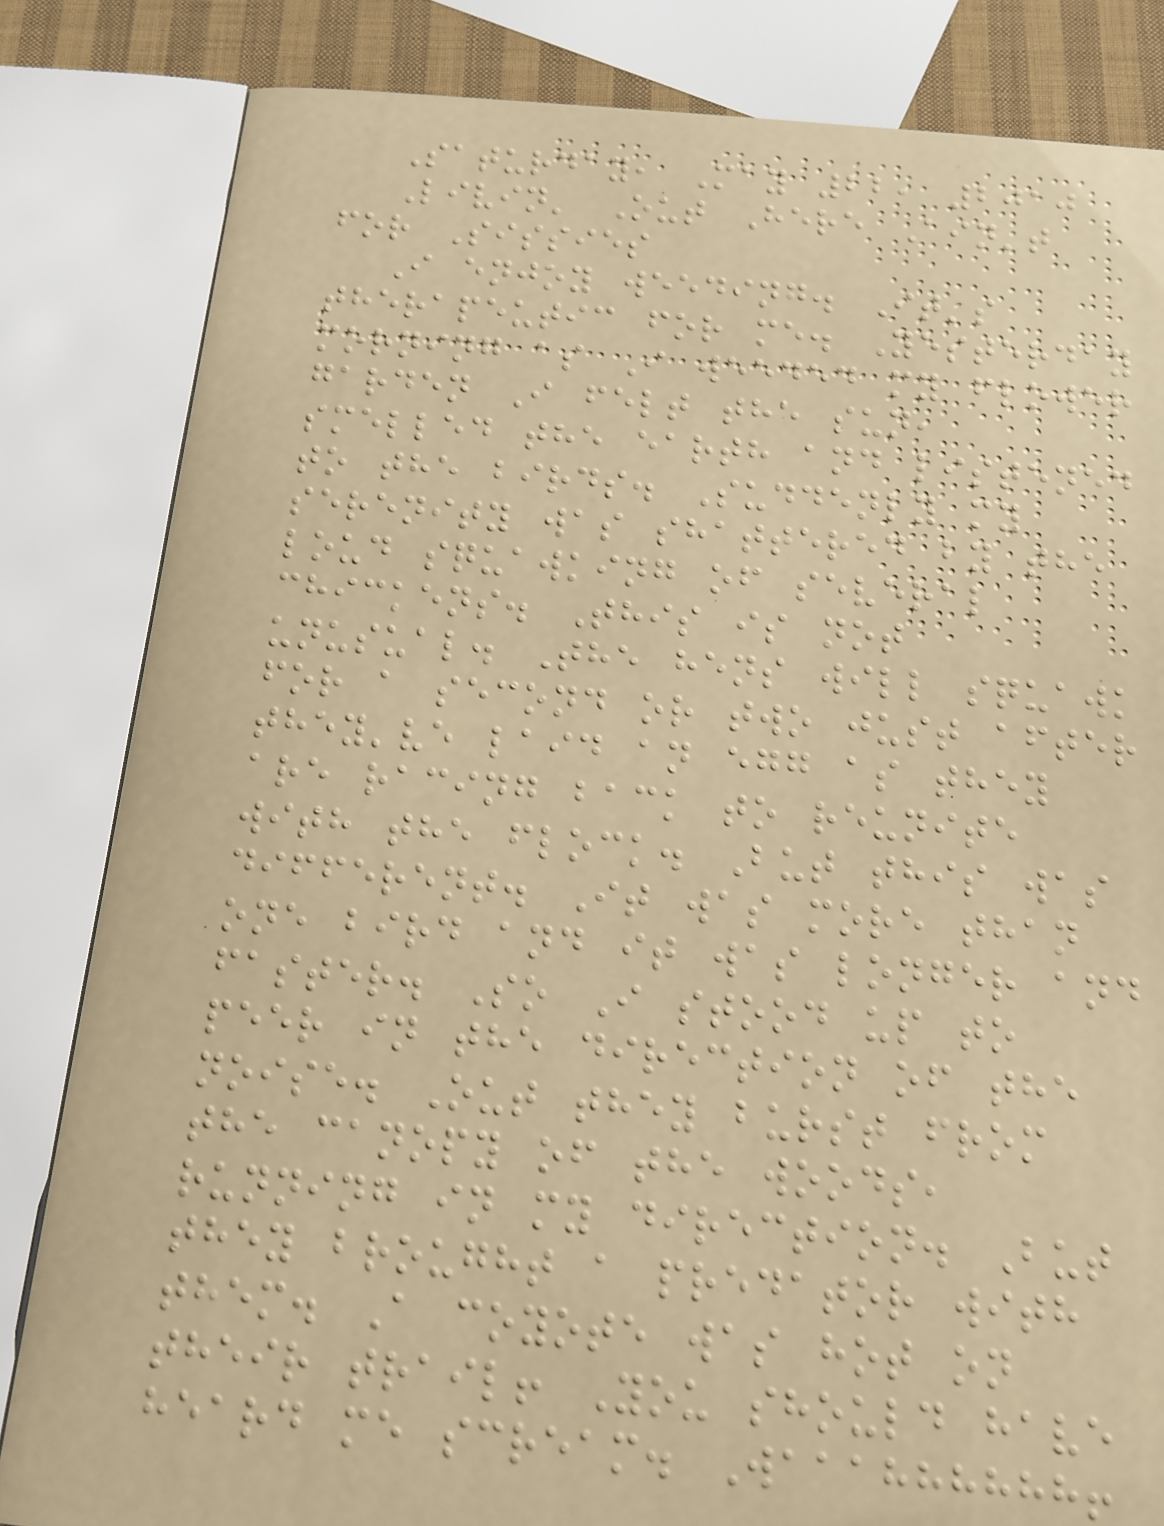Saturday, May 22, 2010
Livin' Out Here Ain't
for Sissies
I enjoy weeding. It's
therapeutic for me. Yesterday
morning as I weeded my flower
garden I felt the sun,
smelled the earth and listened
to the birds. Suddenly my
serenity was shattered by the
loud squawking of several
chickens. This is not
unusual. The hens will squawk
for a second or two just after
they've laid an egg as they
are racing back to reunite
with the flock. But this was
different. It was more than
one bird and it was longer and
faster. So I stood up to
peer in the direction of the
noise. Out they burst from
the canopy of the woods,
running in my direction. But
they brought a predator with
them. A coyote was hot on
their trail! You should have
heard me scream. Waaahhhhhh!
